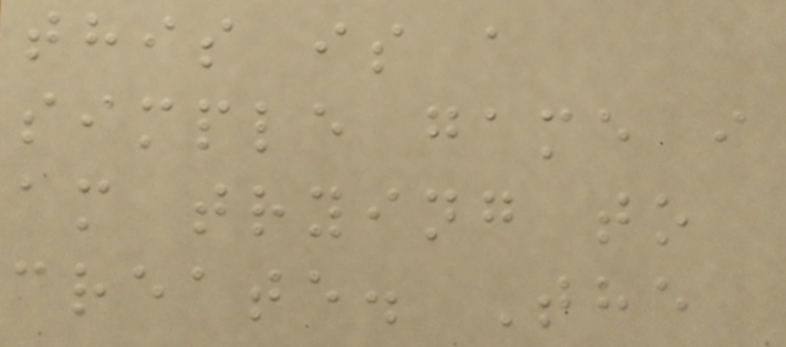this is a
simple game i
am trying to
create. The
